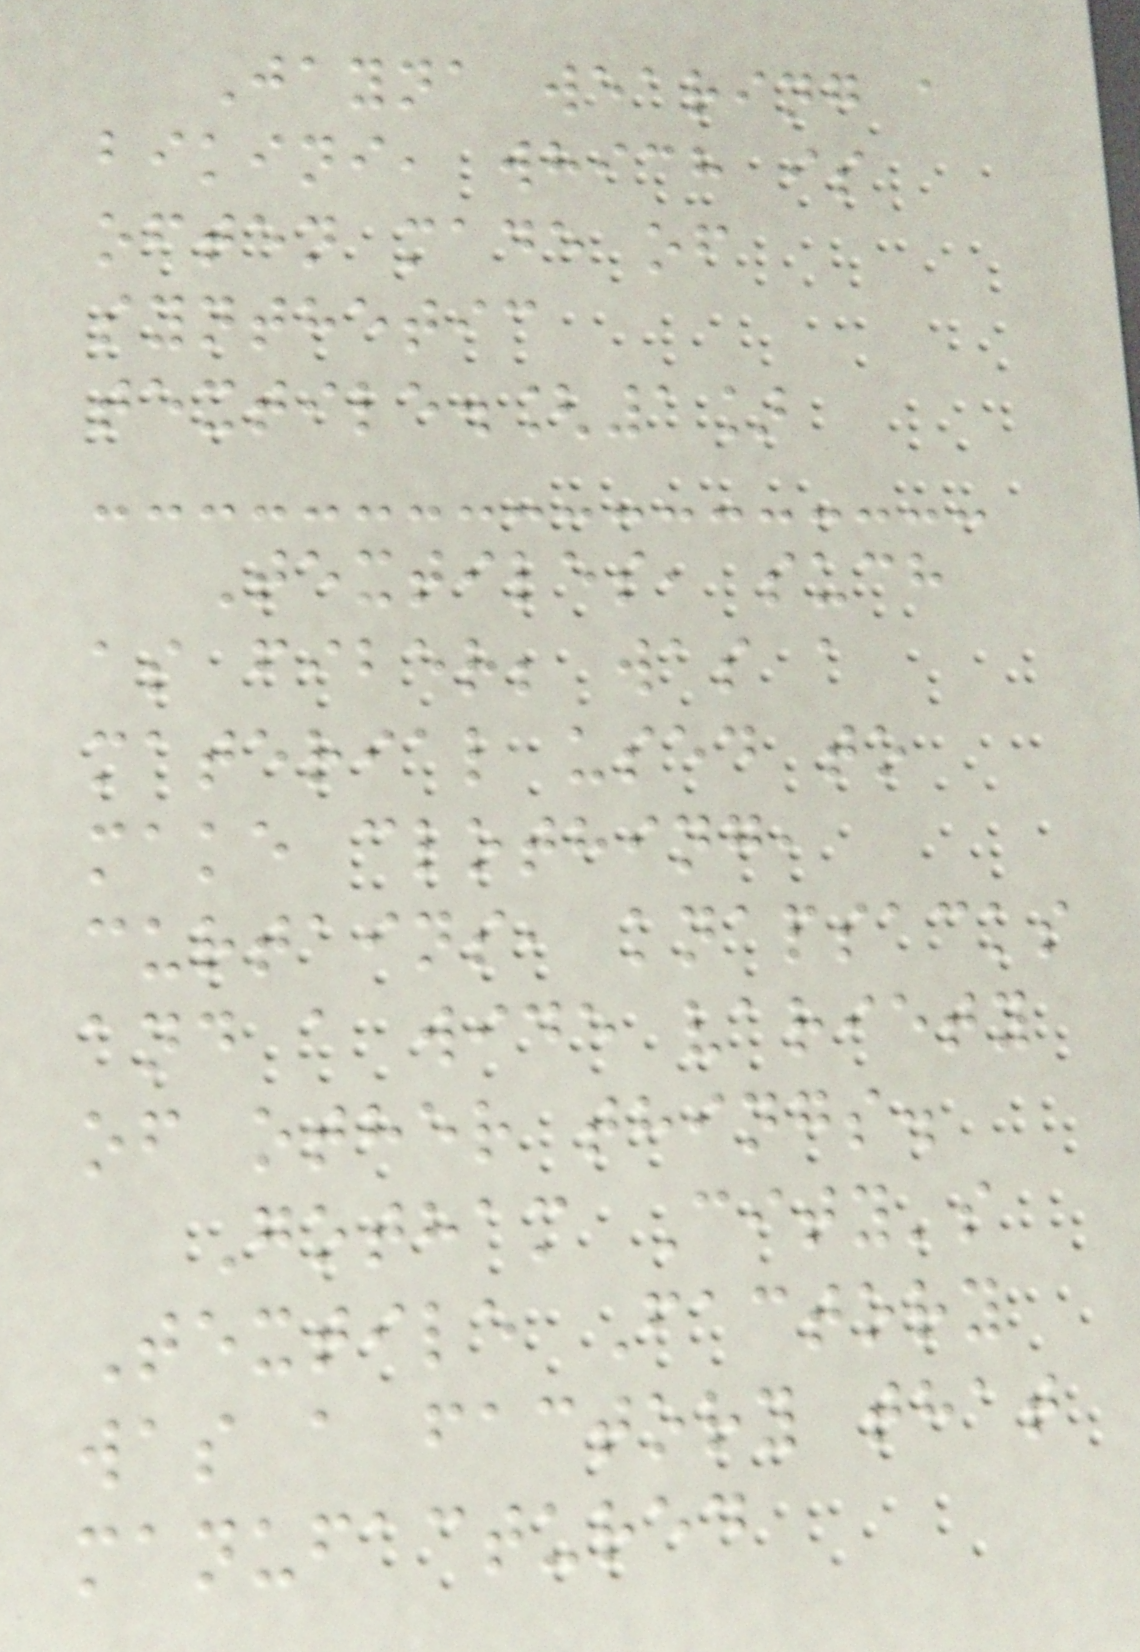Jayna wearing a
bikini, which is
often made of
synthetic
textile.[1]
Textiles, such
as fiber; was a
material used to
make clothing,
curtains, knapsacks
and a wide variety
of other things.
Gotham City's
Textile Factory
was a factory that
manufactured
